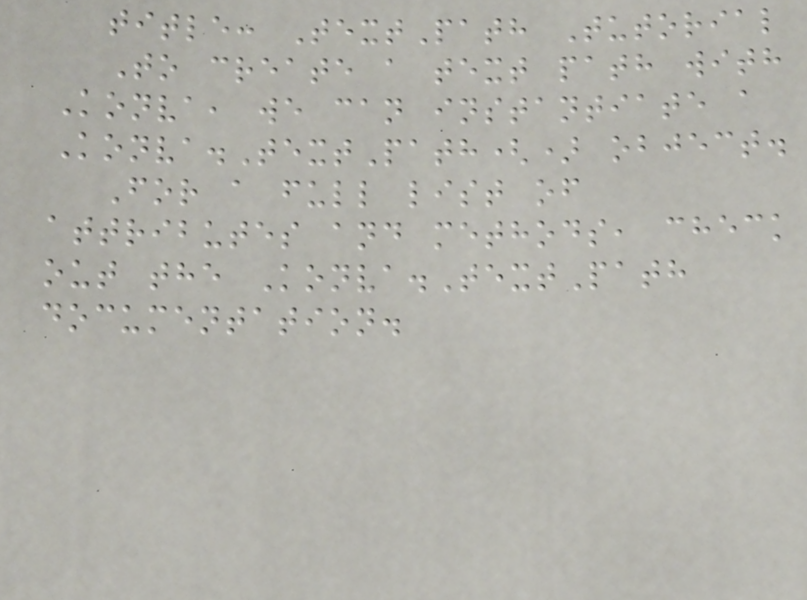title: TextPath Tutorial
To create a text path with
Konva, we can instantiate a
Konva.TextPath() object.
For a full list of
attributes and methods, check
out the Konva.TextPath
documentation.
